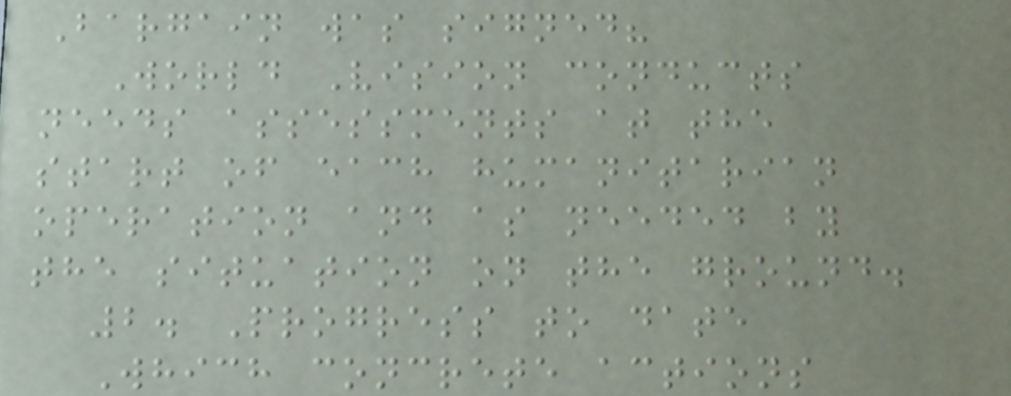Bargain was signed?
World Vision conducts
needs assessments at the
start of each humanitarian
operation and as needed by
the situation on the ground.
2. Progress to date
Which concrete actions
